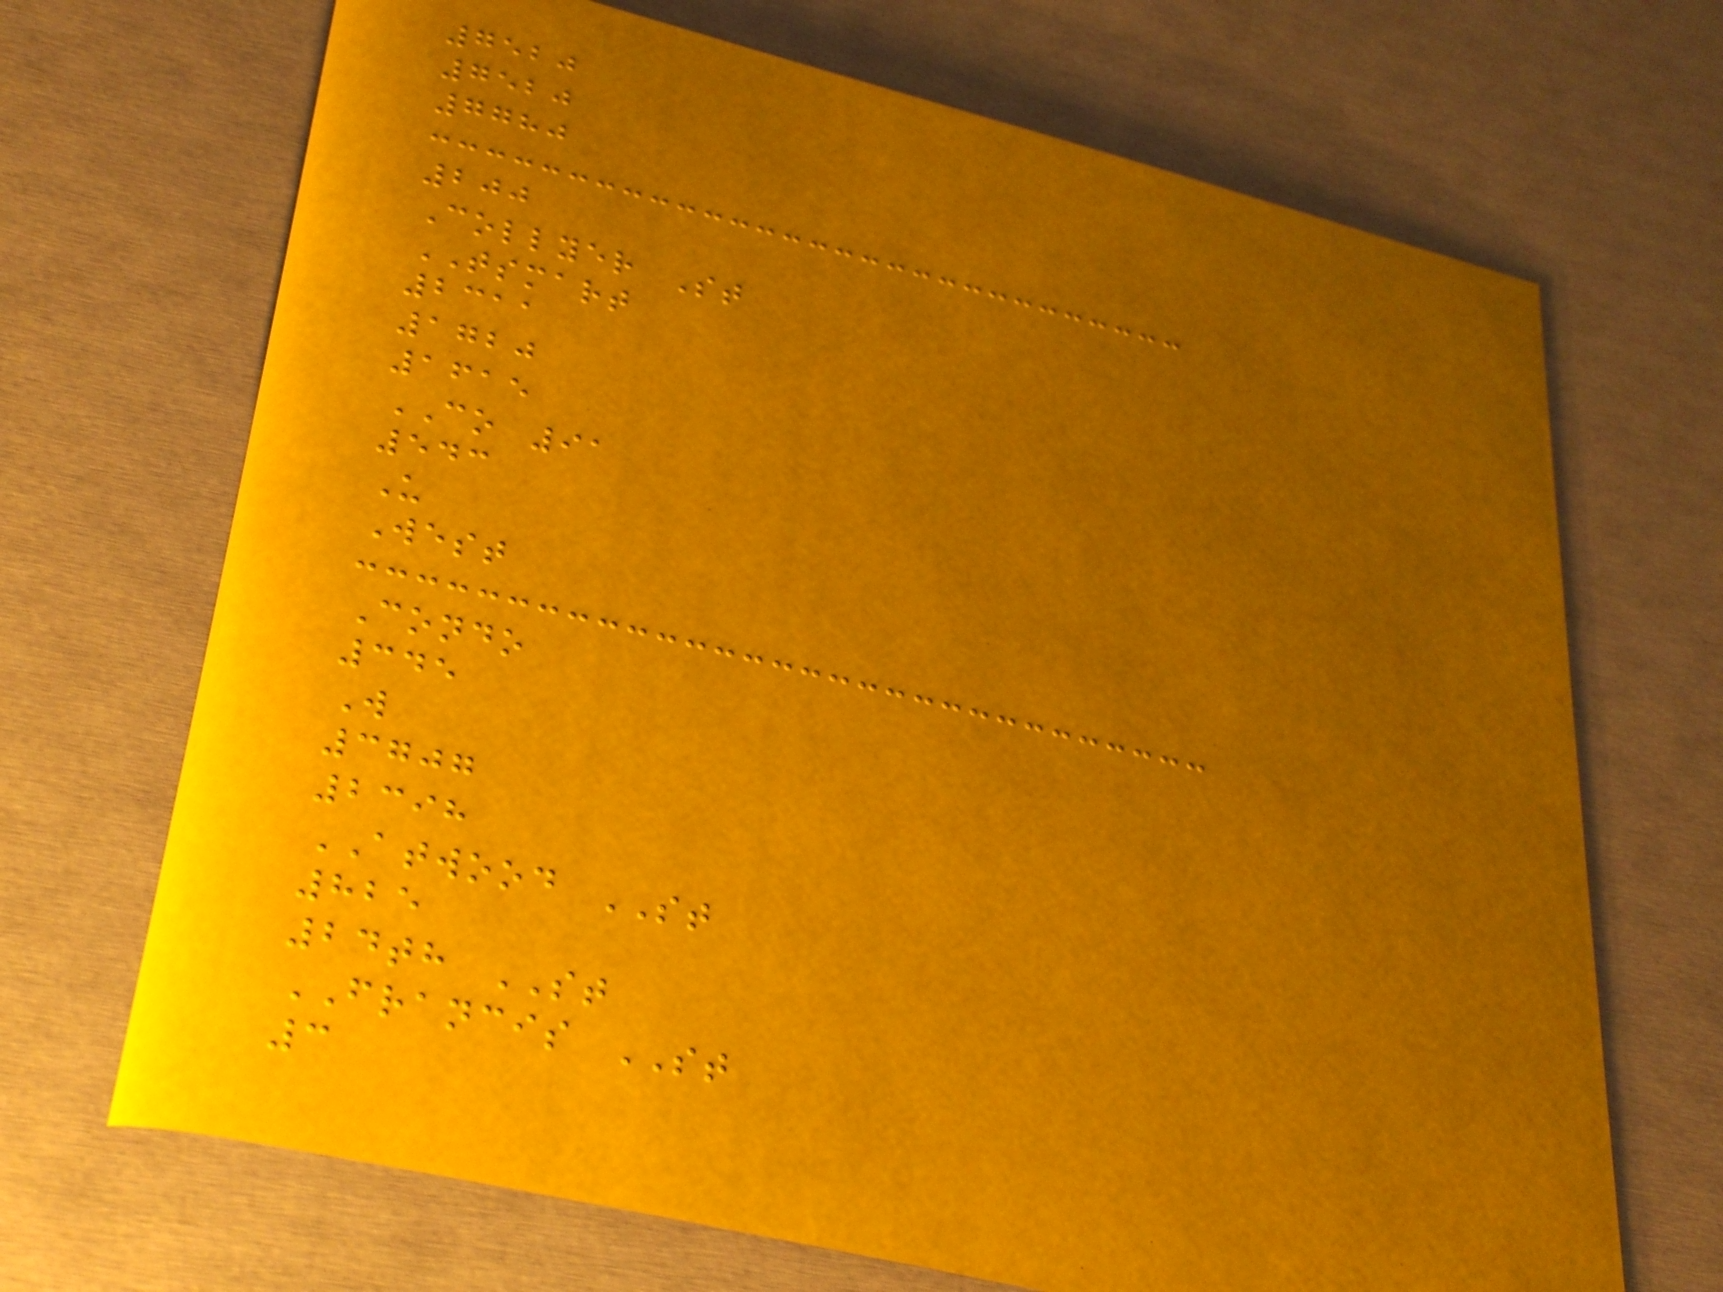7520
7520
7780
200
Collyer St
TSMART
2311
1720
1615
CO 91
543
U
West
Condo
345
W
3707
2398
ATWOOD ST
825
24th ST
FRANCIS ST
3
